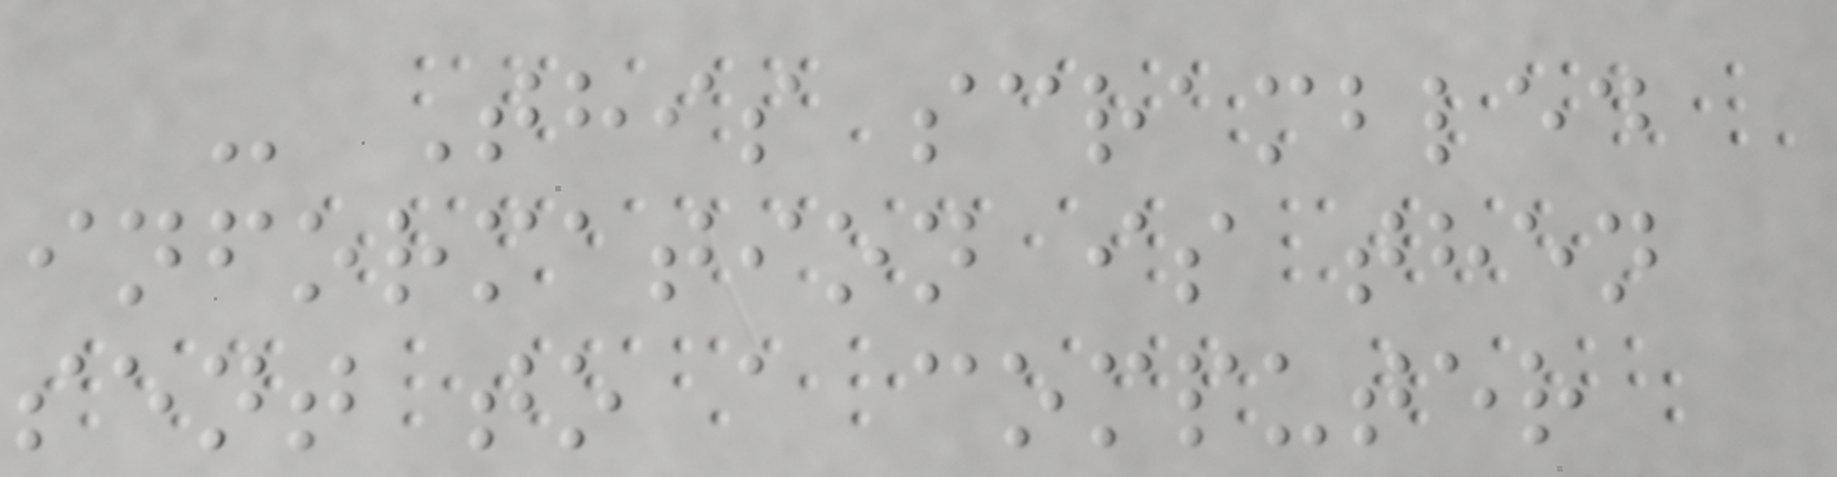- This scrambled
information is then
sent to a computer
